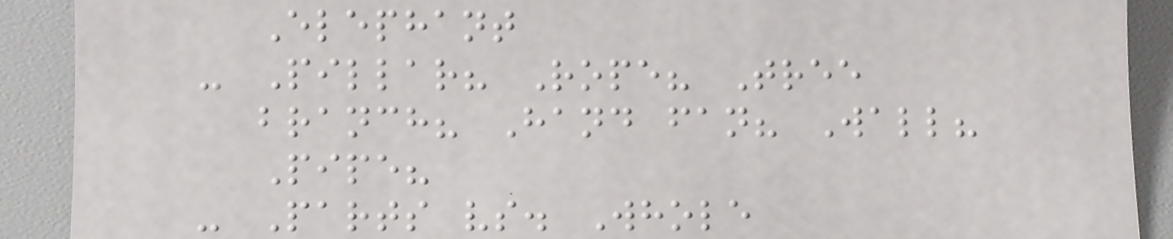Elephant
- Pillar? Rope? Tree
branch? Hand fan? Wall?
Pipe?
- Parts vs. Whole
